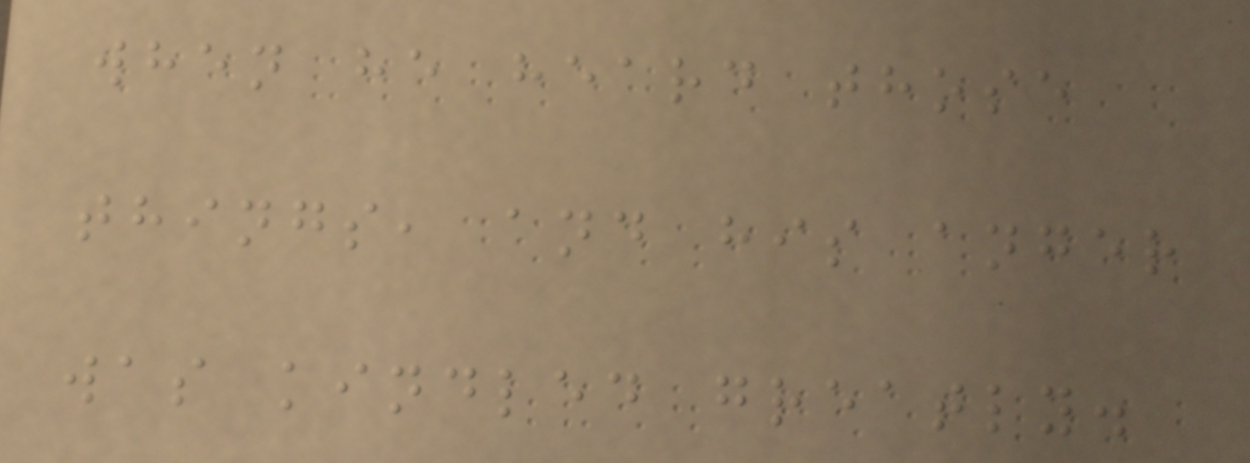when he heard those
things, and his anger
was kindled greatly.
